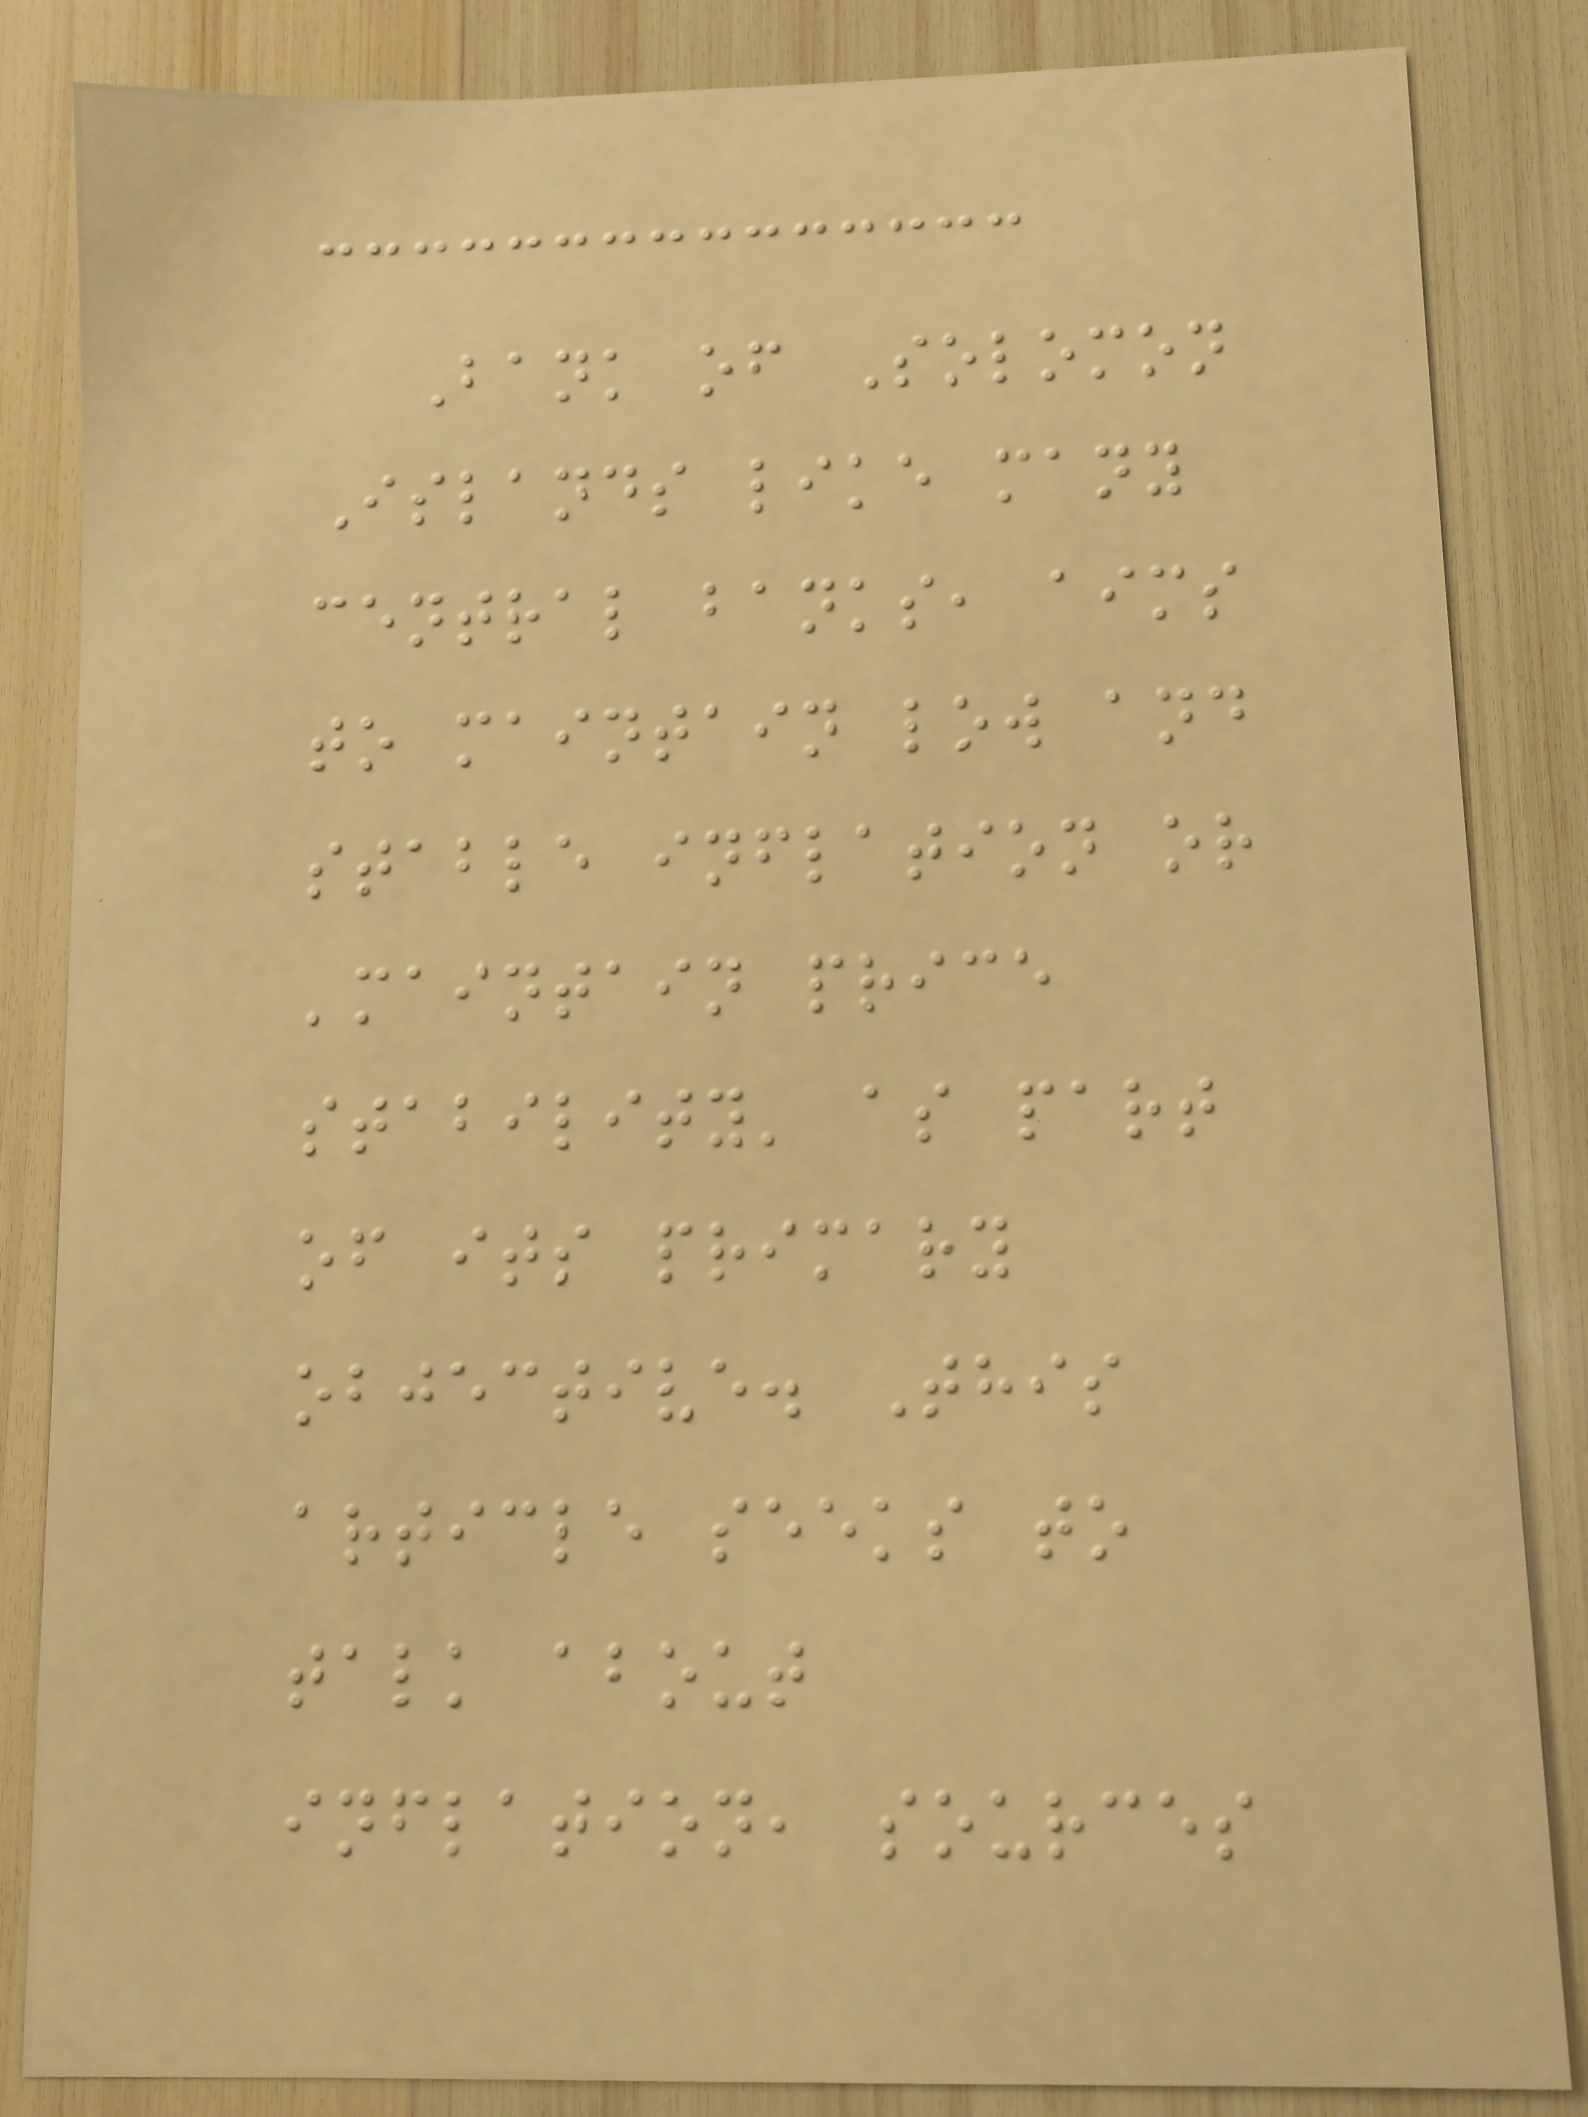Bank of Solomon
Islands like many
central banks, aims
to maintain low and
stable inflation or
'maintain price
stability' as part
of its primary
objective. This
article seeks to
talk about
inflation, sources
